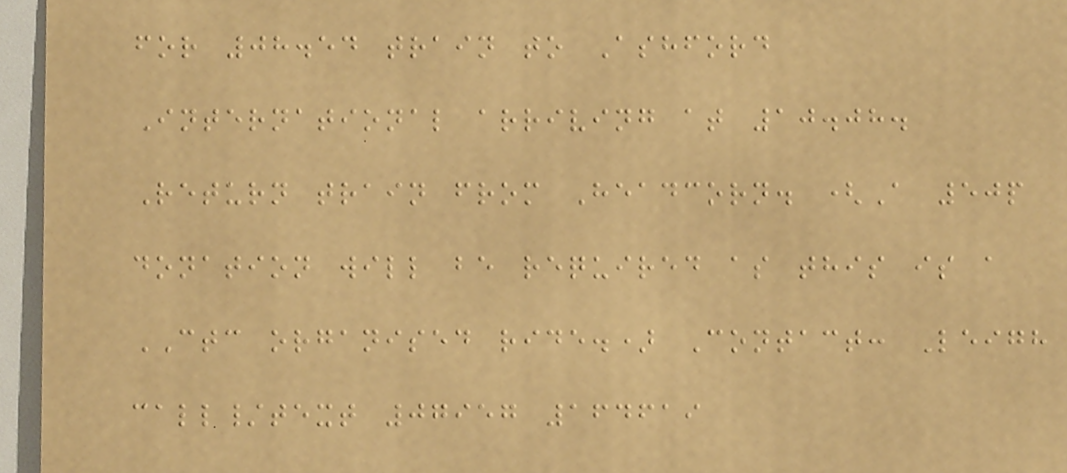for 08.54 train to Ashford
International arriving at 10.08.
Return train from Headcorn. (A 50p
donation will be required as this is a
CTC organised ride.) Contact: Leigh
call/text 07957 164619
